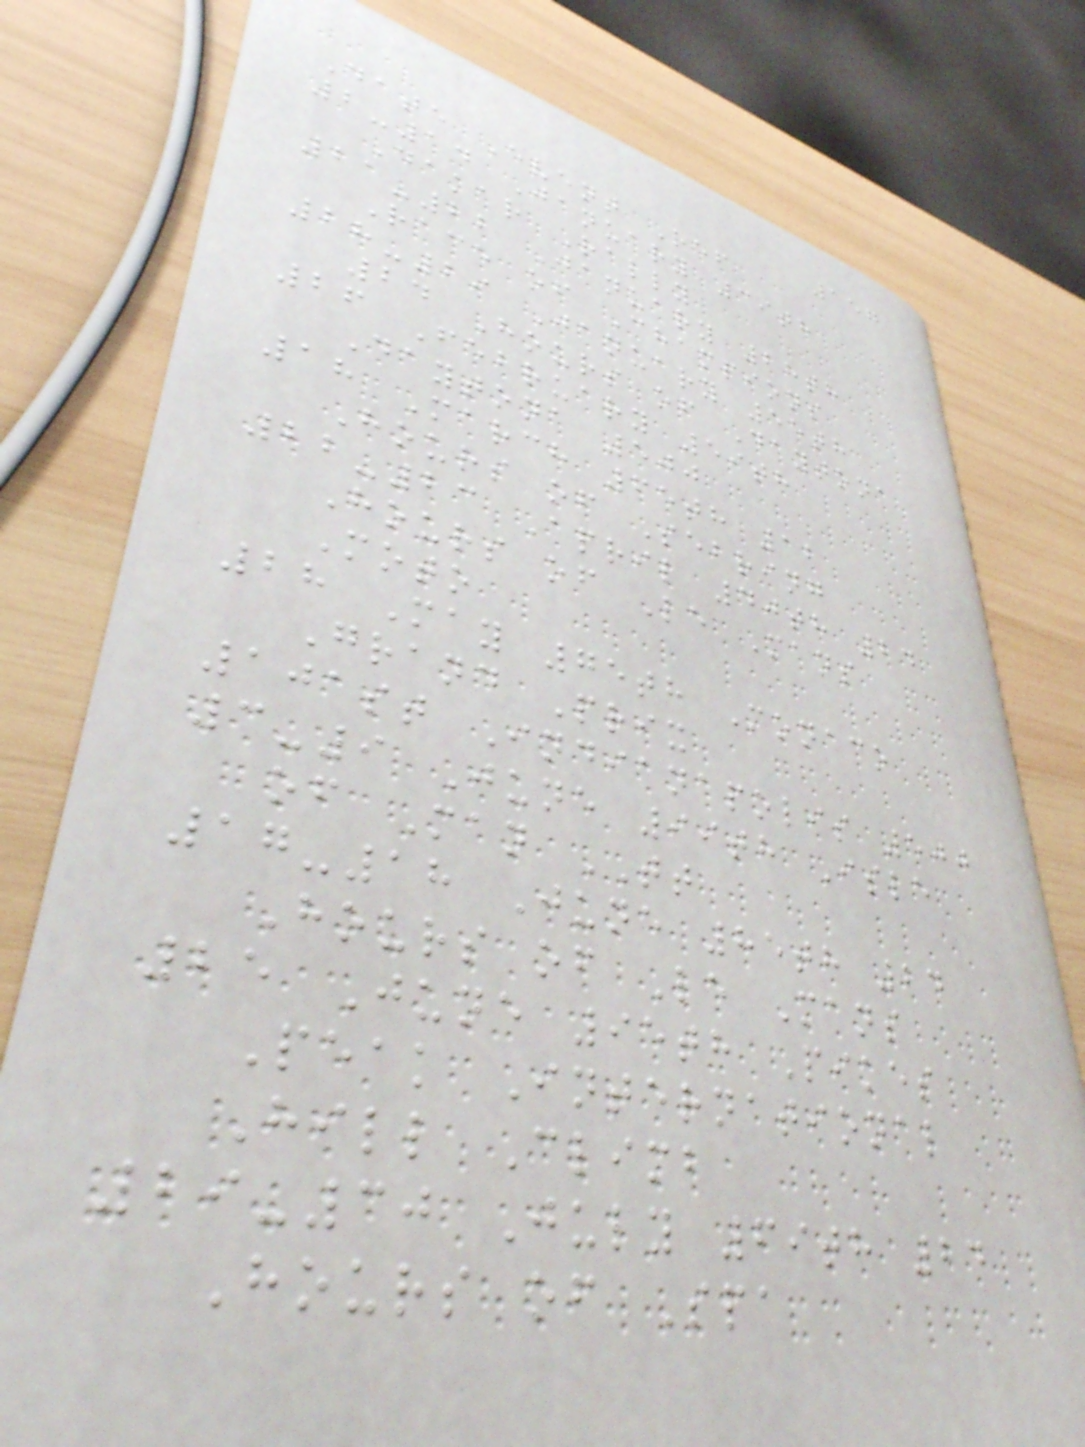157
Date Event Ref
2-14 January 39th
Dakar Rally
21-22 January 28th
Race of Champions
28-29 January 55th
24 Hours of Daytona
26 February 59th
Daytona 500
18 March 65th 12
Hours of Sebring
22-23 April 40th 24
Hours of Le Mans
Moto
28 May 75th Monaco
Grand Prix
101st Indianapolis 500
3-9 June 99th Isle
of Man TT
17-18 June 85th 24
Hours of Le Mans
25 June 95th Pikes
Peak International
Hill Climb
29-30 July 69th 24
Hours of Spa
